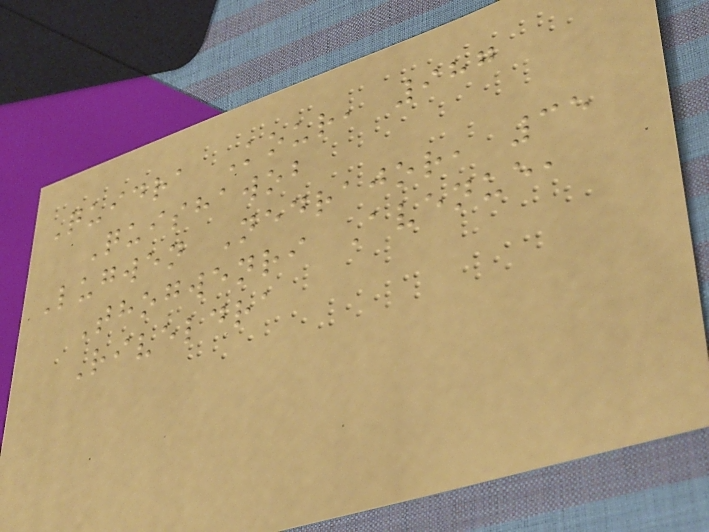Quidra Kour, 987
Quishawob
Lugwen Nedrajor, 35
Thogwenri Avenue,
Riveldra
